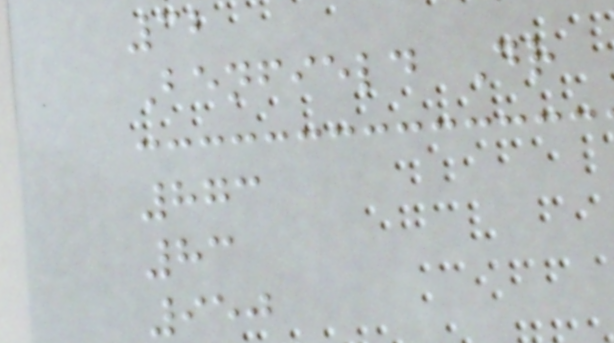32
Benfield Dr
873
83
950
